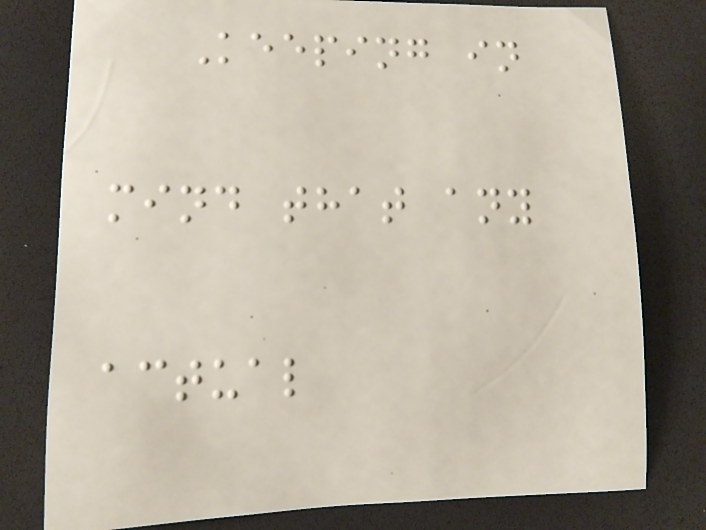Keeping in
mind that any
actual
